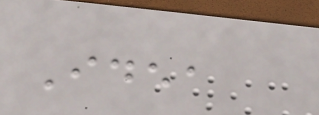Idea
